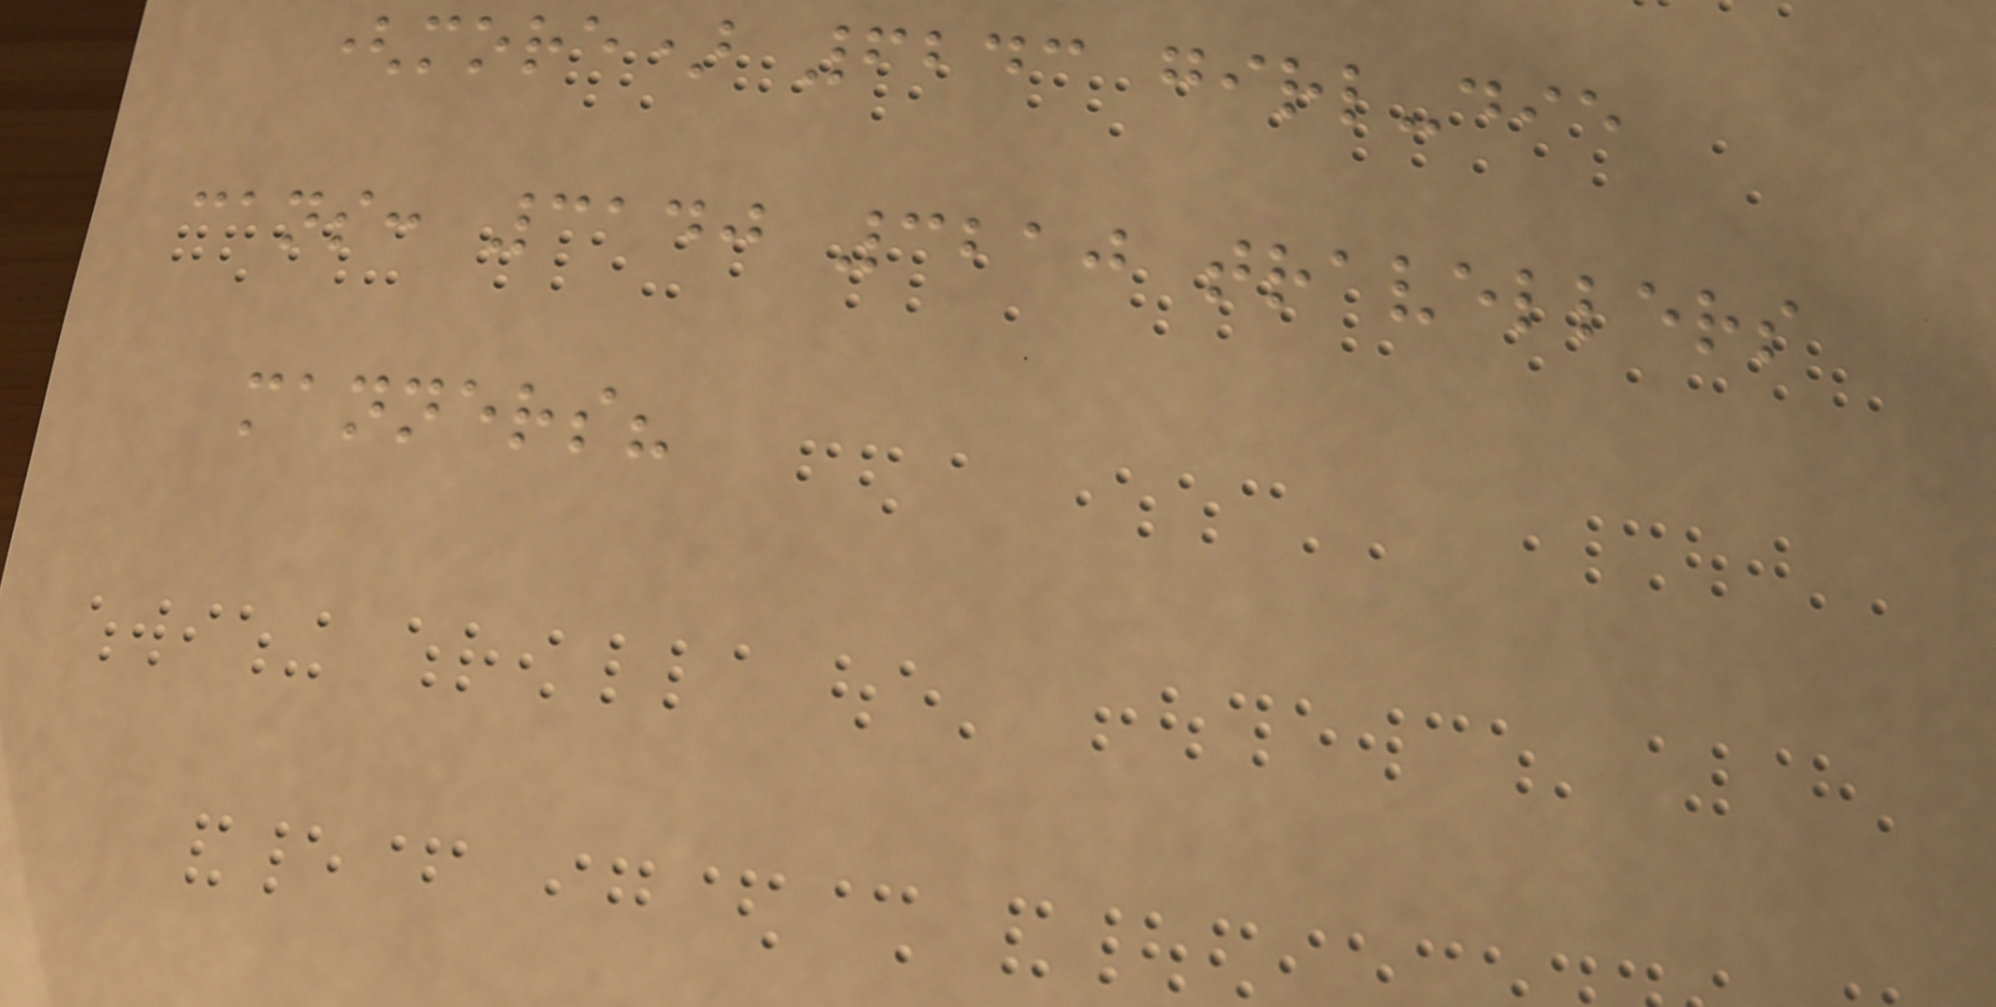(more) 6243 girl-die
cans: 3140 3210 travellers
manners?
